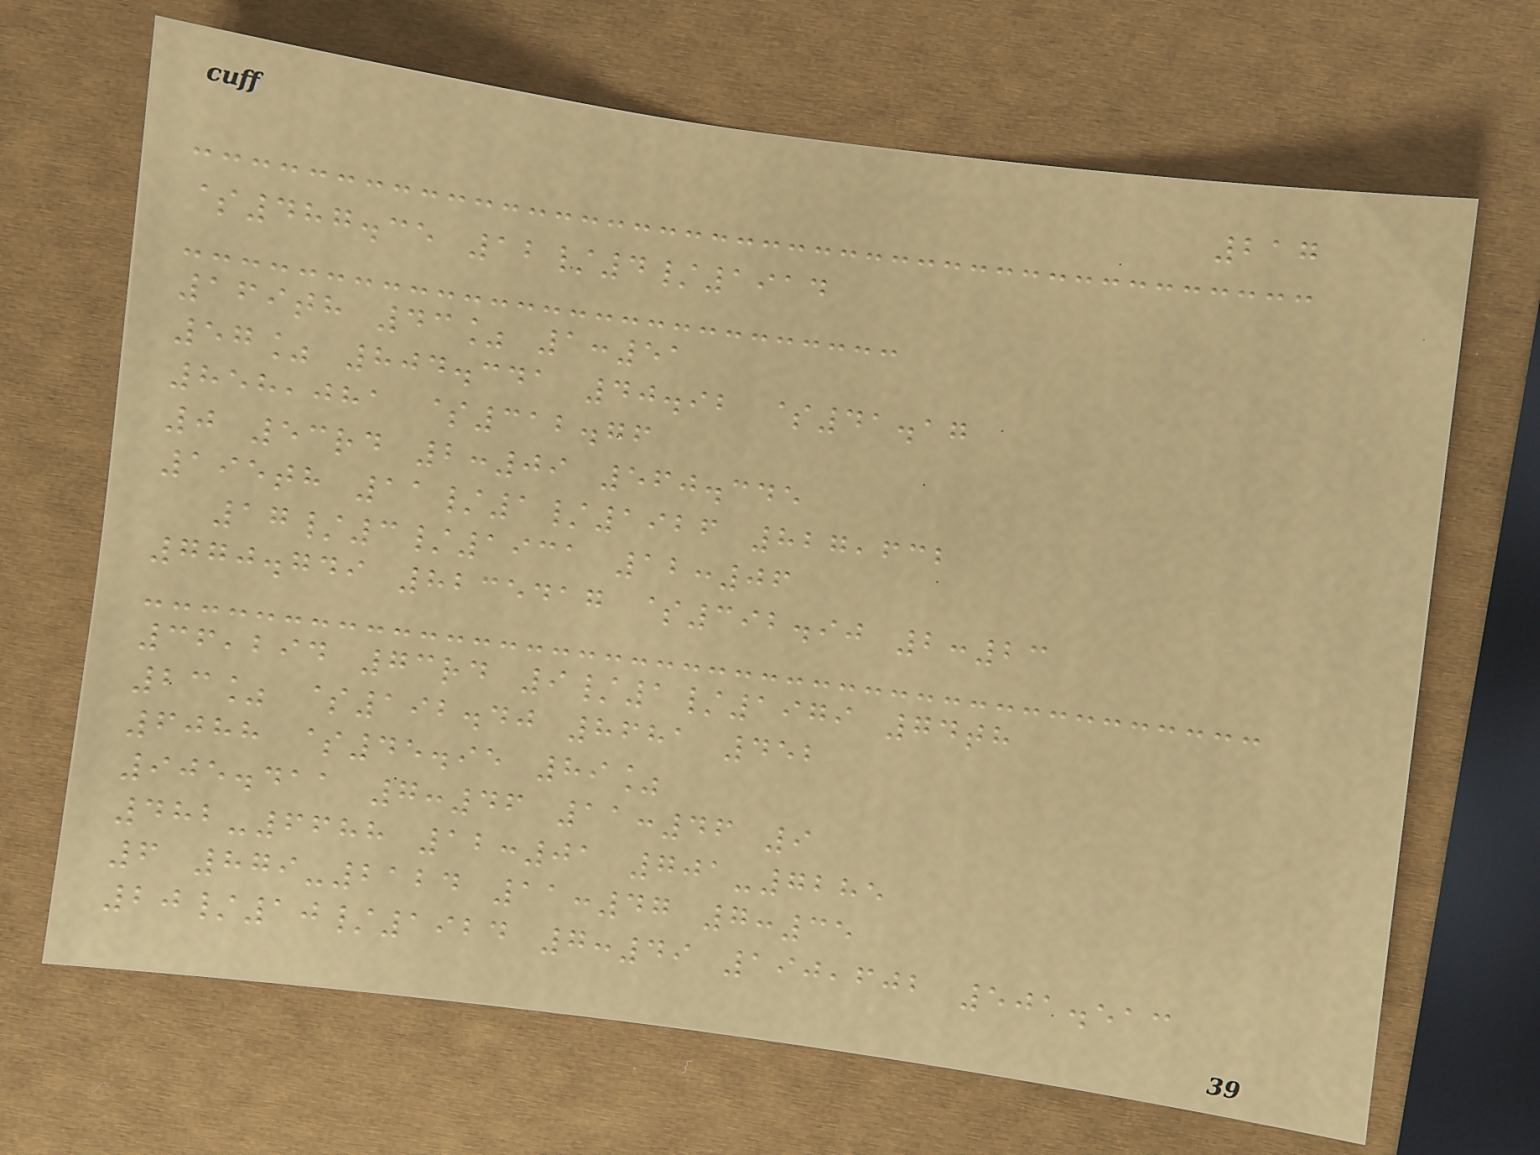217
$487.35 12/4/1914
169th 43% 1:51
57% 804.341 40.92 $41.17
858,081 $312.76
0 53rd 2:09 560.345
195th 11/1/1926 827,632
17/3/1931 12:06
770.749 8235417 $392.90 2:23
36,294 73rd 9/1/1979 74th
23% $192.40 8681 452
6088 $45.95 89%
905.411 7:46 11:46 9
482-6688 12:01 701-7285
6 879-2124 11:47 7:35
20/10/1924 7:49 190,602 501.513
